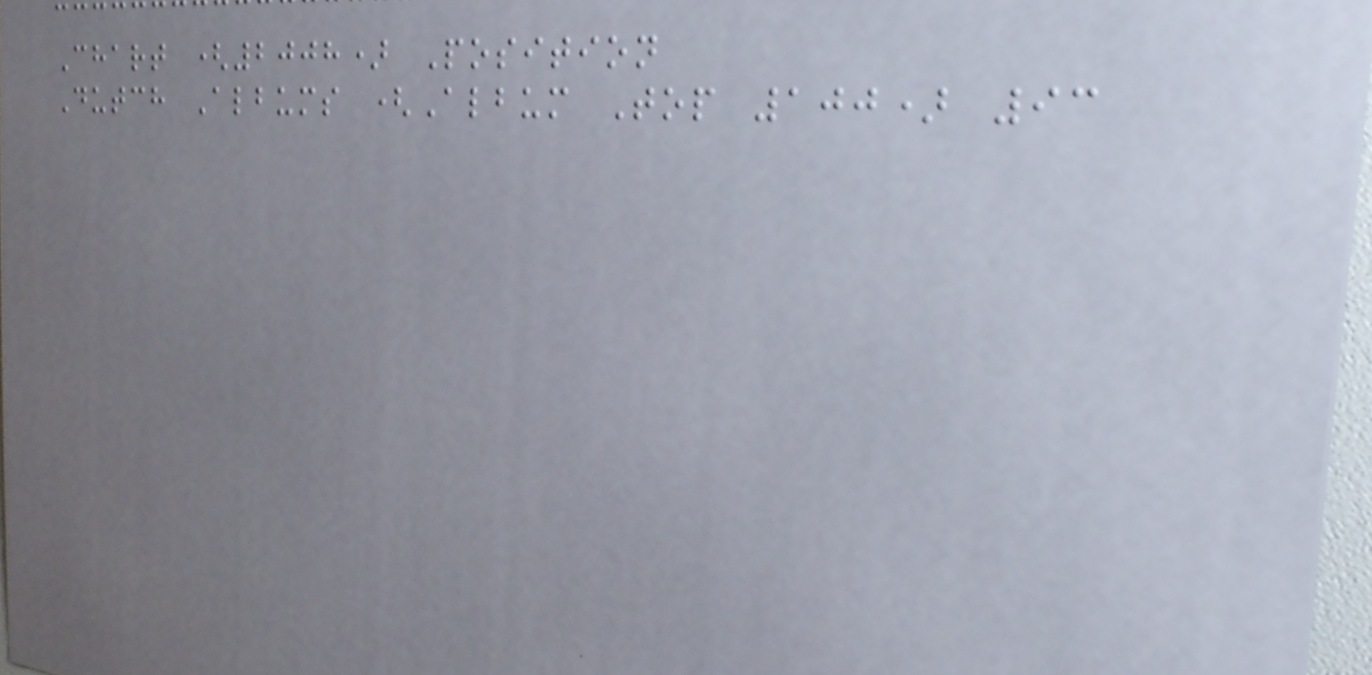Chart (2008) Position
Dutch Albums (Album Top 100) 93
